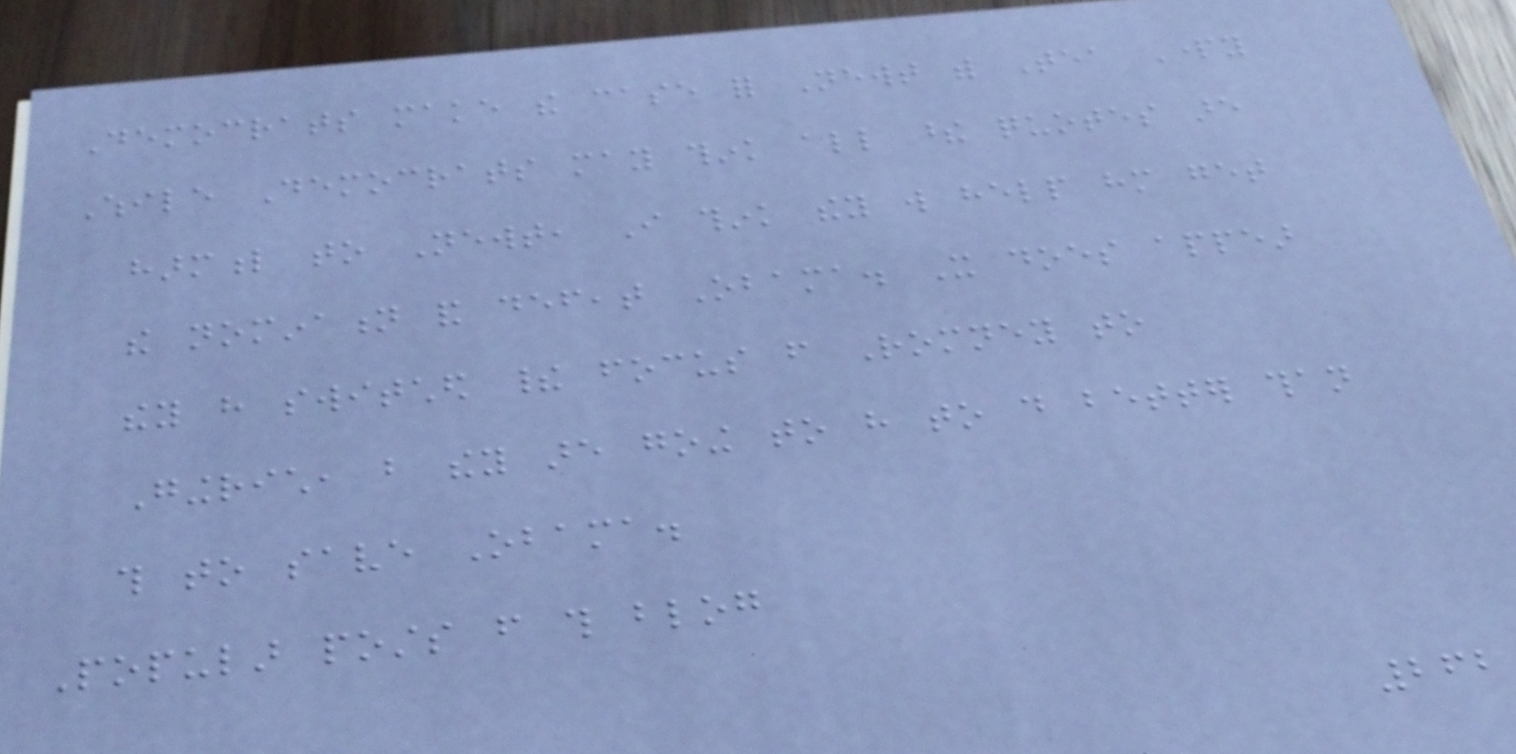Democrats make the case for Newt with Tea Party
While Democrats may think all these quotes are
harmful to Newt, I think they will help him get
the nomination and defeat Obama. It does appear
they have switched their focus from Romney to
Gingrich, but they are going to have to do better than
this to save Obama.
Popular posts from this blog
262
